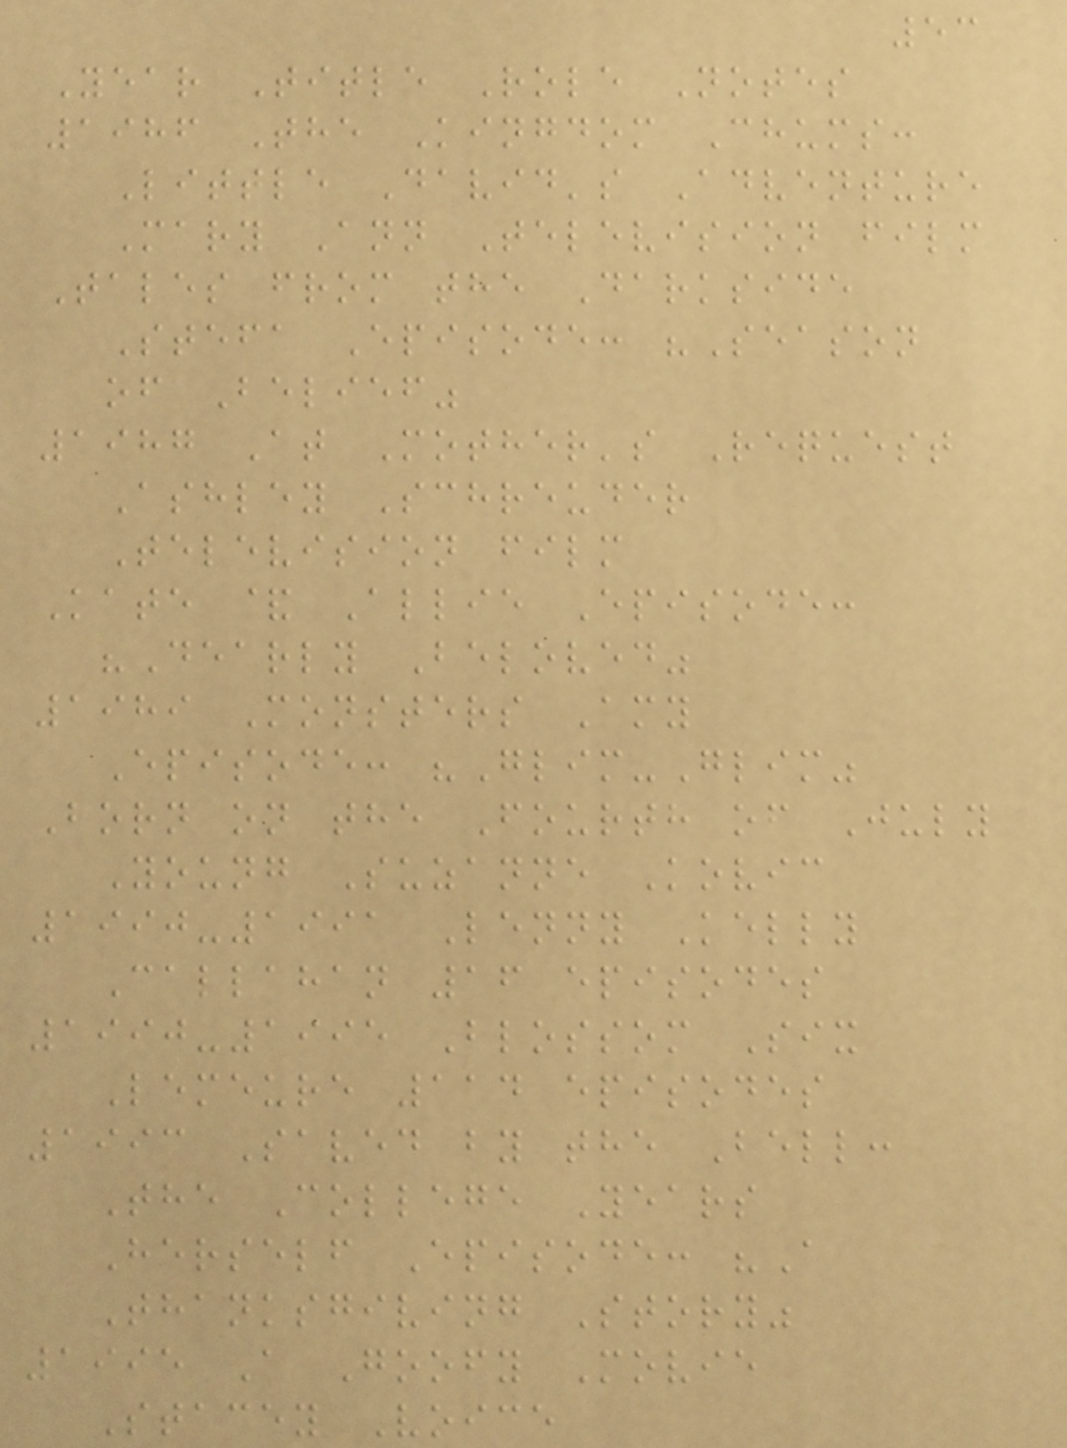53
Year Title Role Notes
1986 The Kingdom Chums:
Little David's Adventure
Mary Ann Television film
Tales from the Darkside
Stefa Episode: "Season
of Belief"
1987 At Mother's Request
Ashley Schreuder
Television film
Kate & Allie Episode:
"Dearly Beloved"
1989 Monsters Amy
Episode: "Glim-Glim"
Born on the Fourth of July
Young Suzanne Kovic
1990-1991 Lenny Kelly
Callahan 16 episodes
1990-1995 Blossom Six
Lemeure 114 episodes
1993 Saved by the Bell:
The College Years
Herself Episode: "A
Thanksgiving Story"
1995 A Goofy Movie
Stacey Voice
